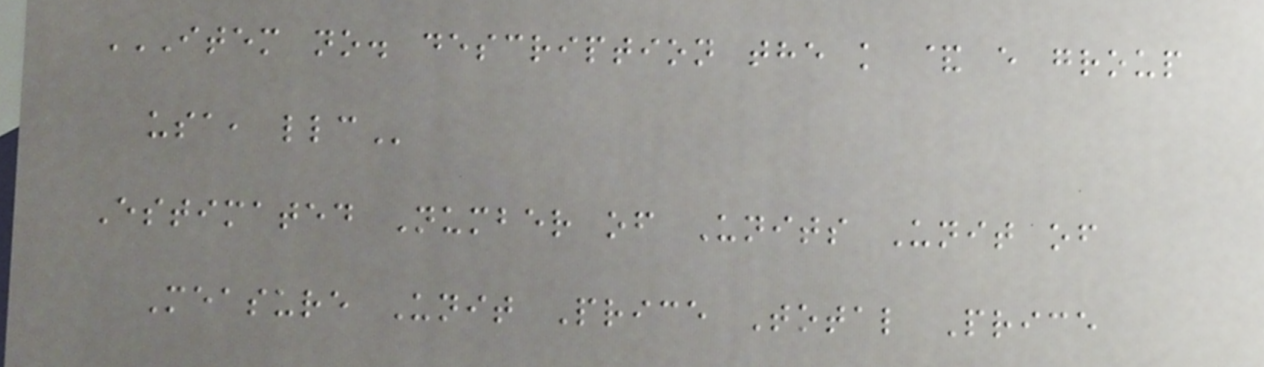ITEM NO. DESCRIPTION THE K & E GROUP
USA, LLC
Estimated Number of Units Unit of
Measure Unit Price Total Price
